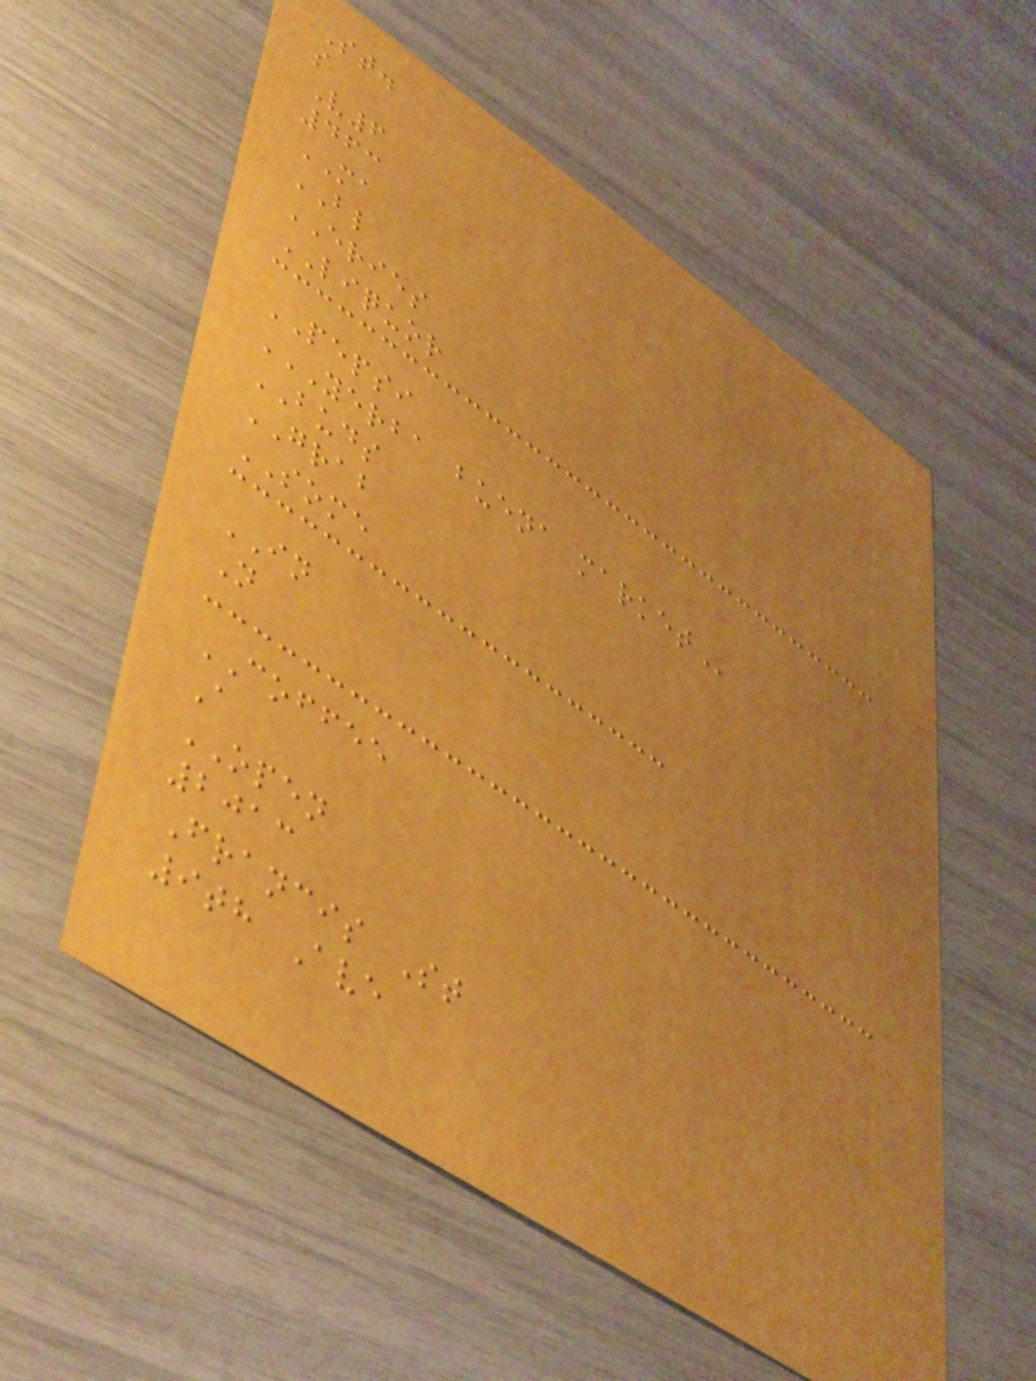St.
s
V6
463
MA
BL
ERIES
LIQUOR
PEPSI
YERBA BUENA MARKET
BUDS
GRAB
SOME
IN
N
COFFEE
A
OPEN
2013
Francis St
9th Ave
